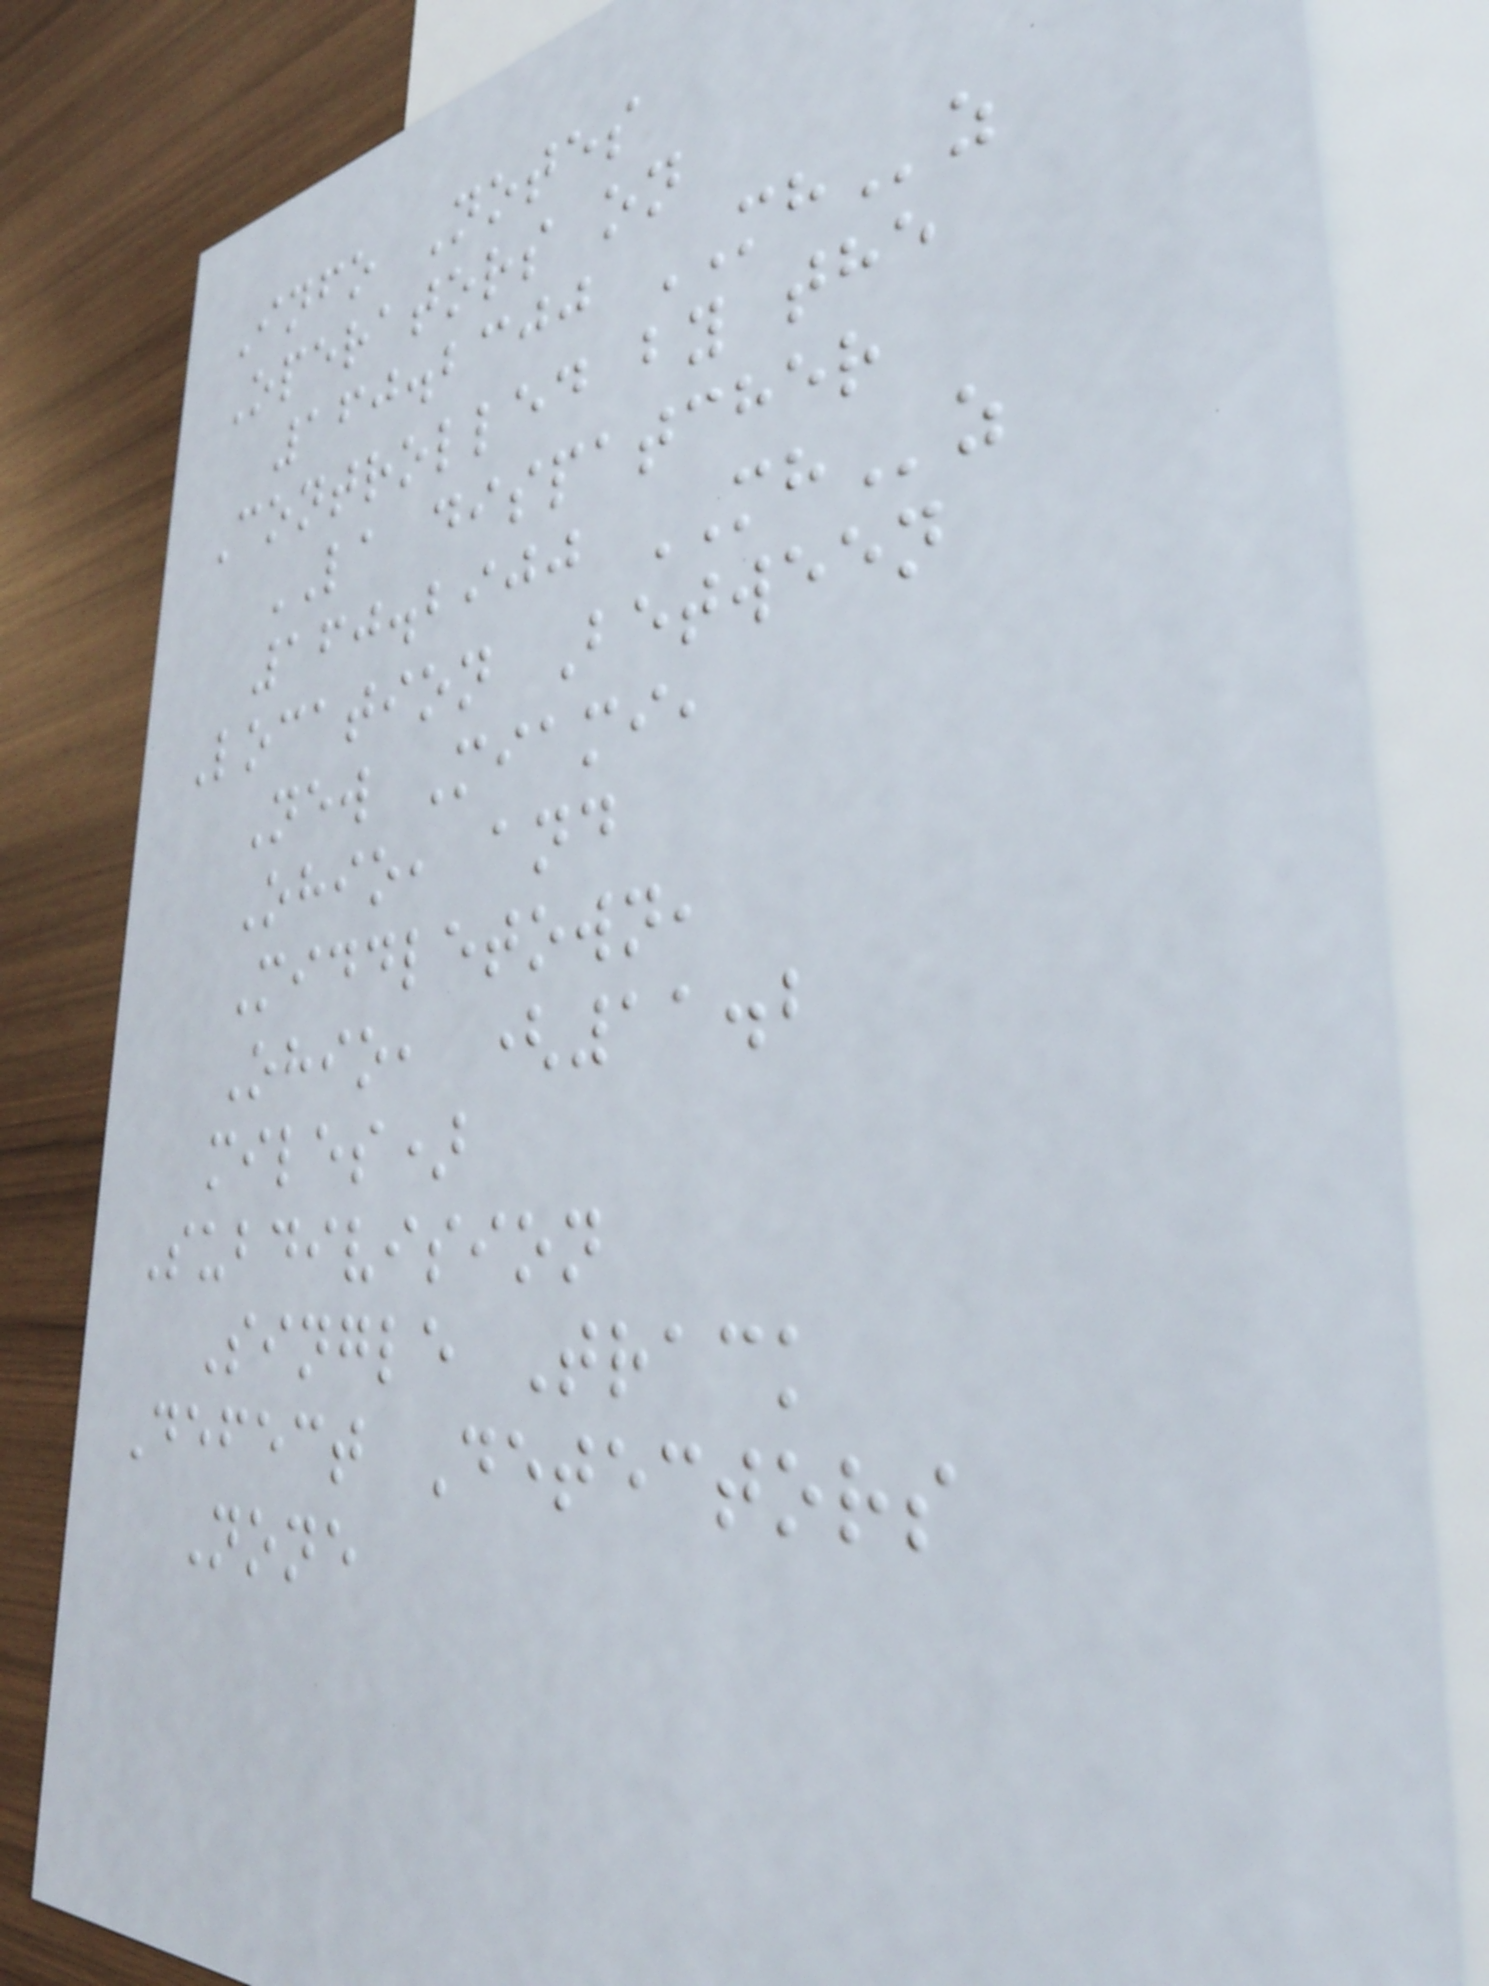Info Notes
Operators on
160.2300 MHz
Controlled by the
LA dispatcher
160.2900 MHz
Location Between
New Miami,
Ohio, and
Middletown,
Ohio, (11.2
miles)
Subdivision
Single Track
Defect Detectors
None
